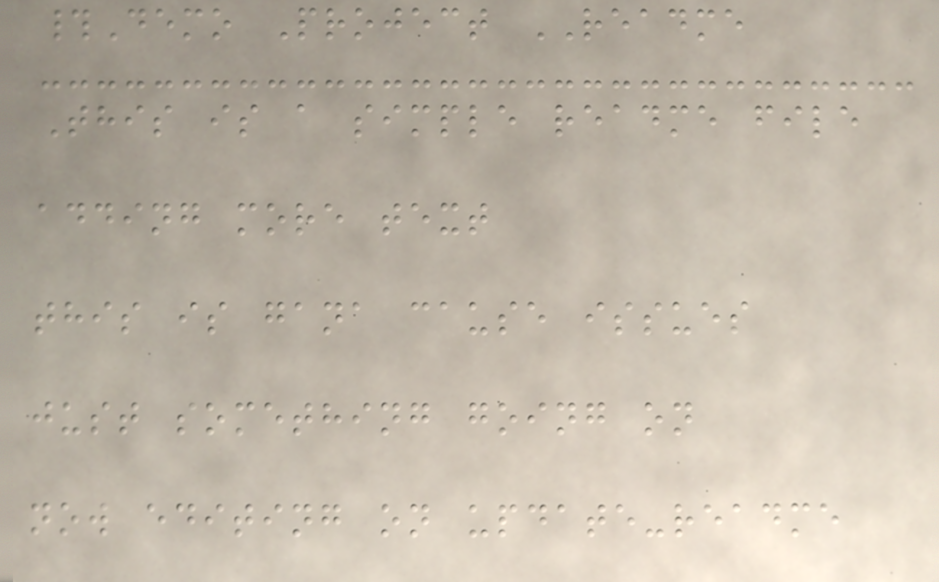#Demo Project README
This is a simple readme file
adding more text
this is gana cause issues
just something going on
now editing on update-readme
